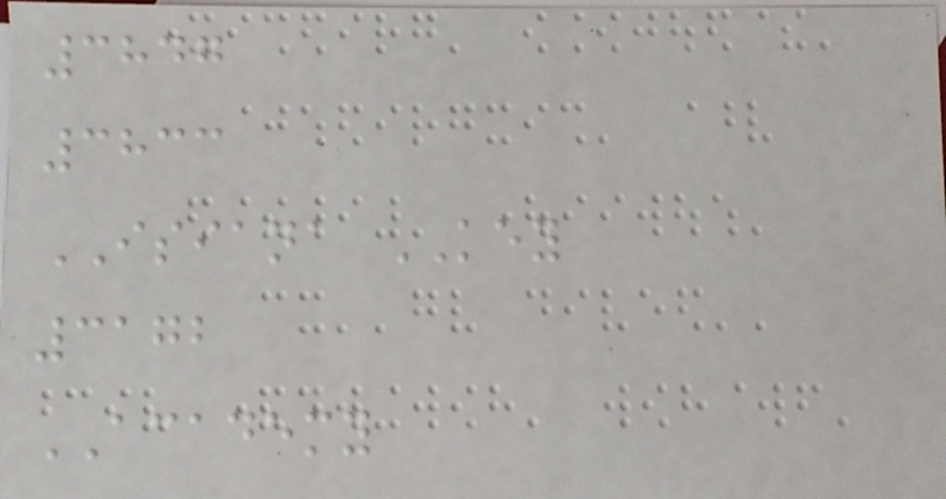3847
3833
ISIANA KEY
3172
ACADEMY
